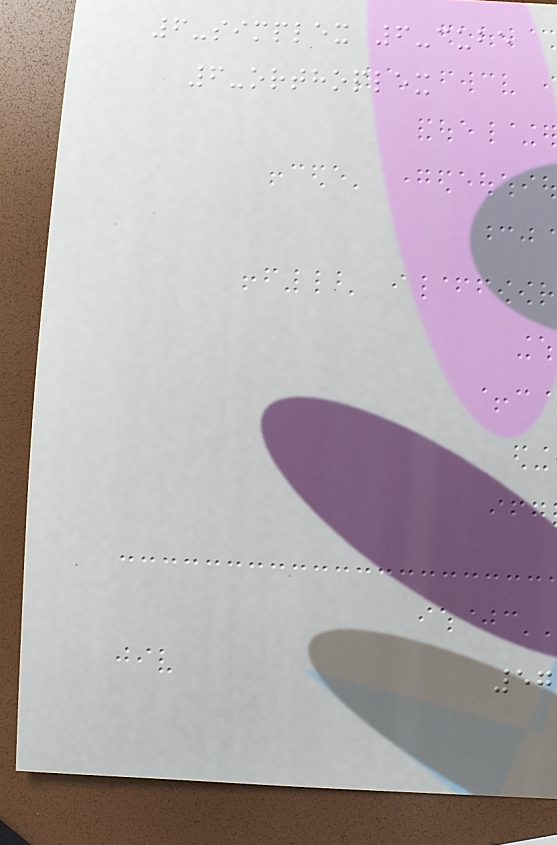6-simplex 6-cube
6-orthoplex
57
